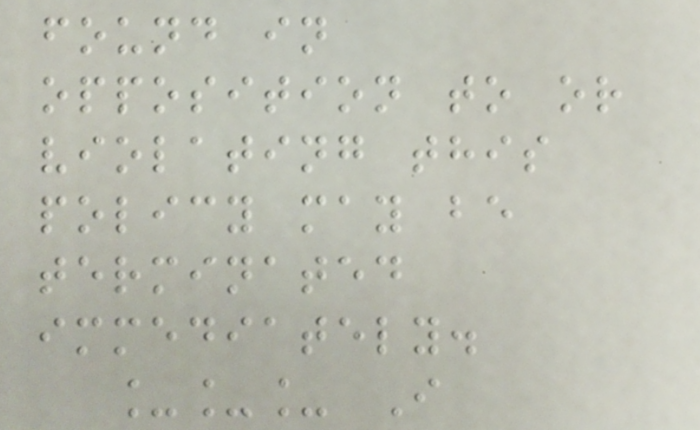found in
opposition to or
violating this
policy may be
terminated
immediately.
___ I
